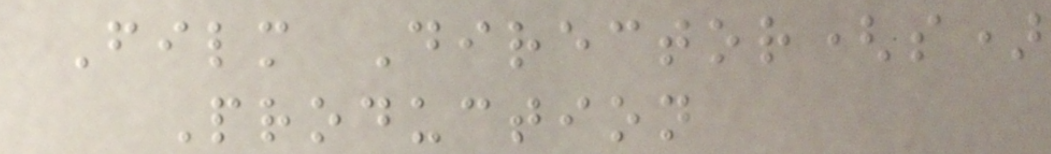Film Director(s)
Production
